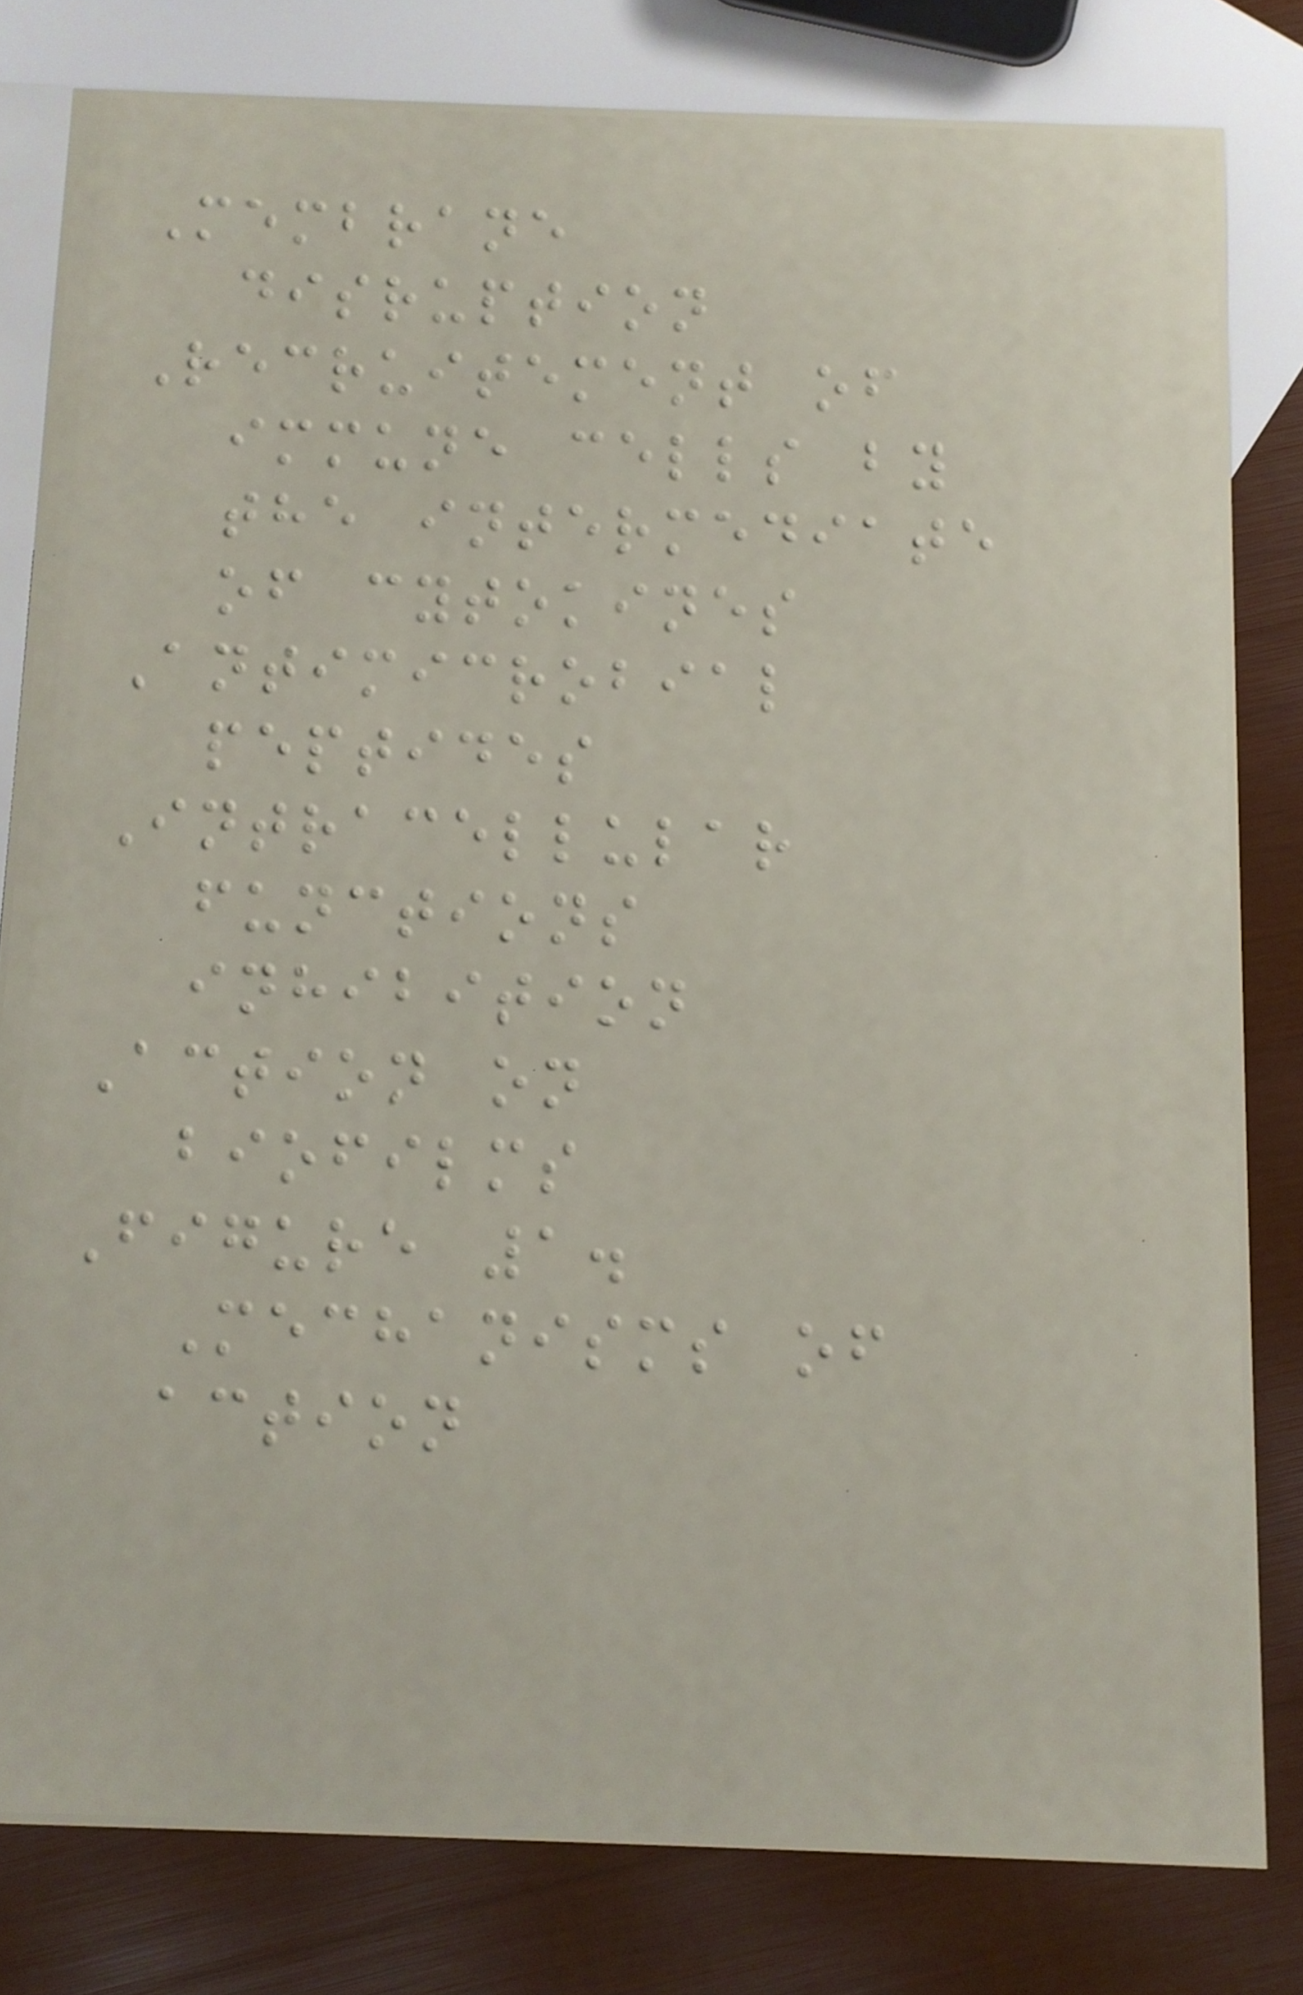Membrane
disruption
Recruitement of
immune cells by
the intermediate
of cytokines
Antimicrobial
peptides
Intracellular
functions
inhibition
Action on
biofilms
Figure 1.
Mechanisms of
action
